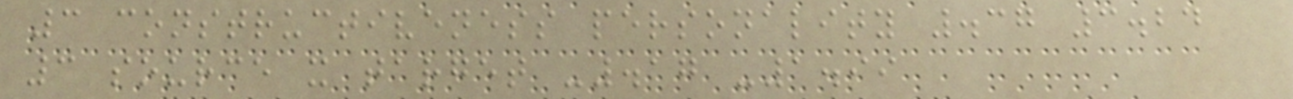3 constructiveness personality .37 3.24
3 source x target -.17 -1.99
